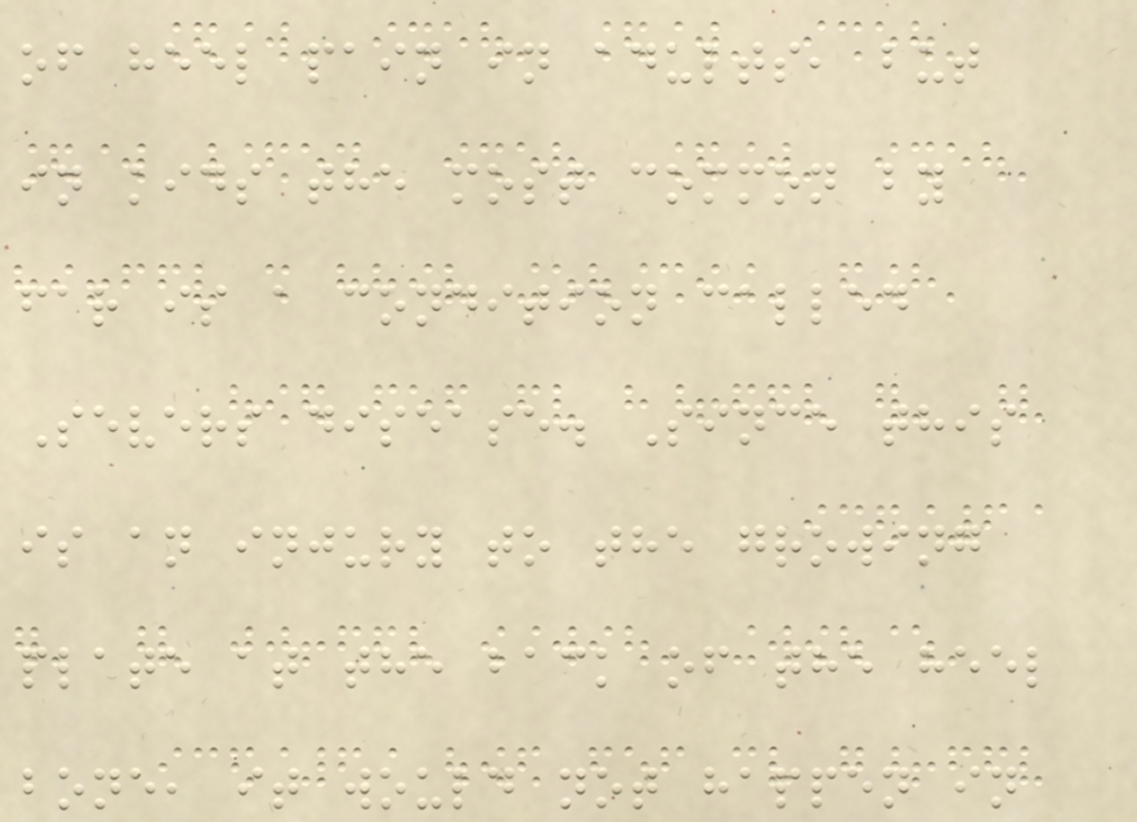of heel pain in adults, but
in kids the most common by
far is a condition called
Severs disease. Since this
is an injury to the growing
plate at the back of the heel
bone, it would not happen in
